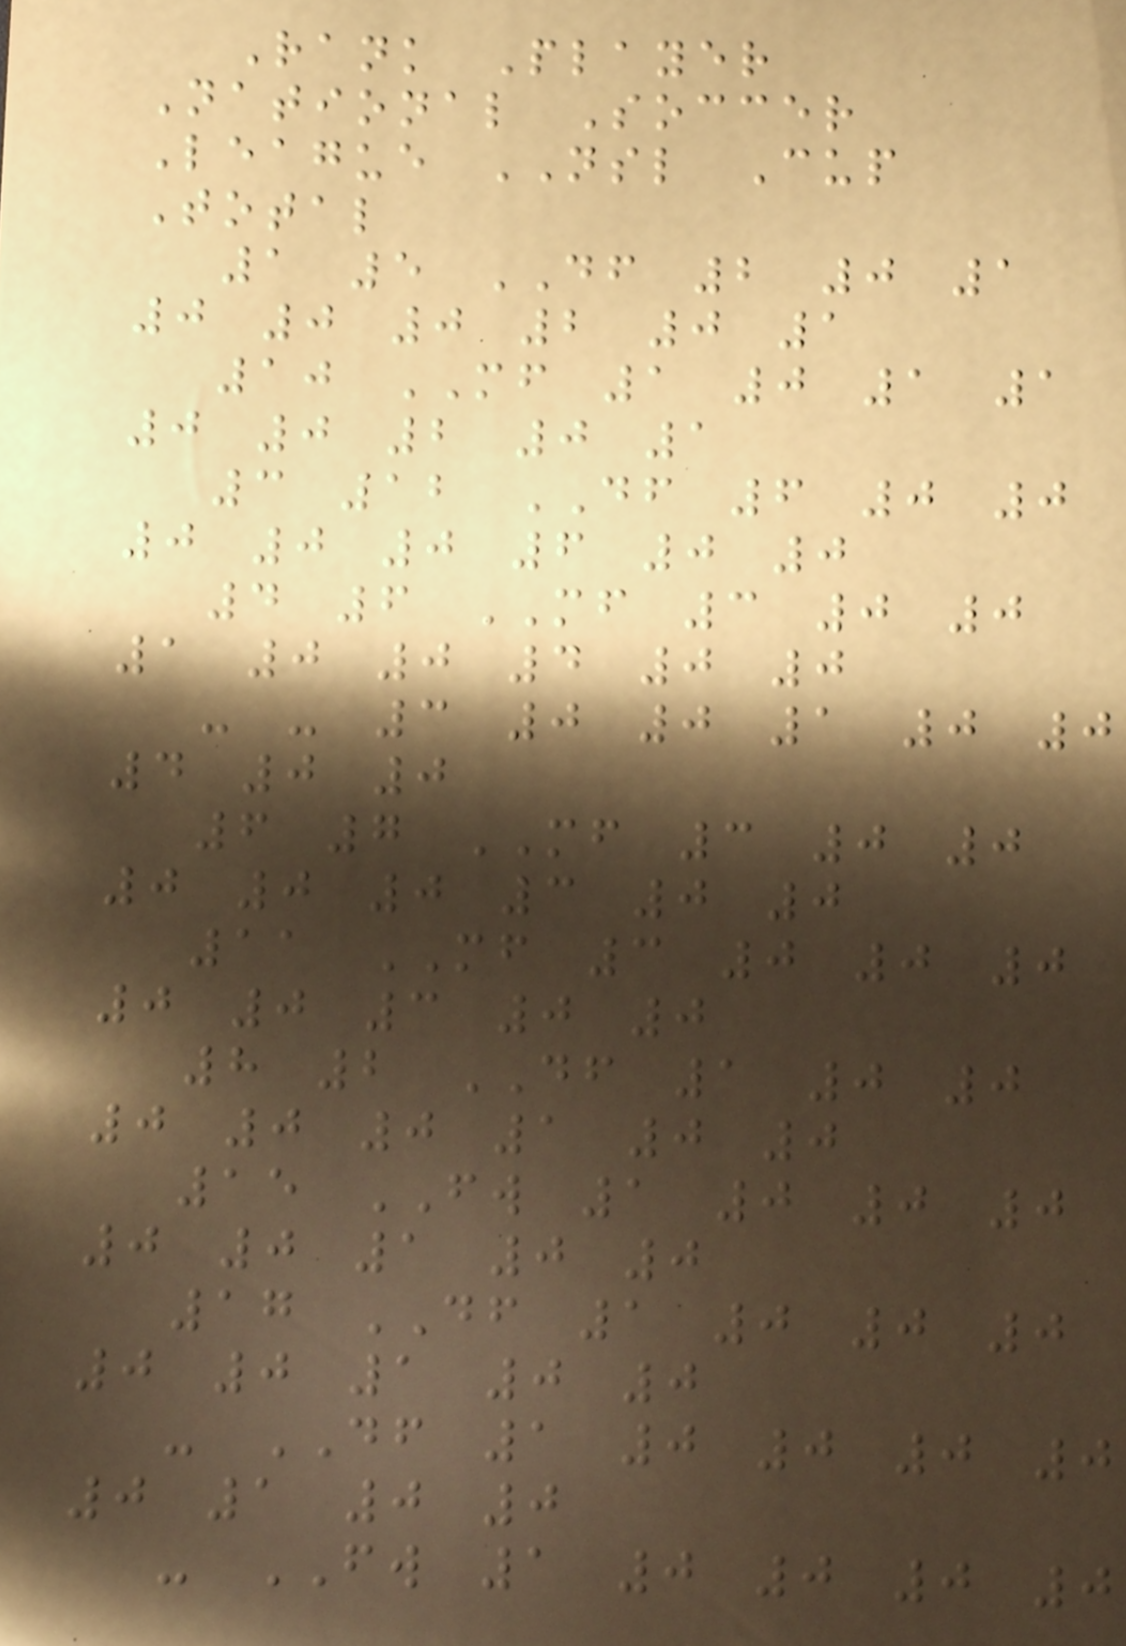Rank Player
National Soccer
League NSL Cup
Total
1 5 DF 2 0 1
0 0 0 2 0 1
10 MF 1 0 1 1
0 0 2 0 1
3 12 DF 6 0 0
0 0 0 6 0 0
4 6 MF 3 0 0
1 0 0 4 0 0
- - 3 0 0 1 0 0
4 0 0
6 7 MF 3 0 0
0 0 0 3 0 0
11 MF 3 0 0 0
0 0 3 0 0
8 2 DF 1 0 0
0 0 0 1 0 0
15 FW 1 0 0 0
0 0 1 0 0
17 DF 1 0 0 0
0 0 1 0 0
- DF 1 0 0 0 0
0 1 0 0
- FW 1 0 0 0 0
